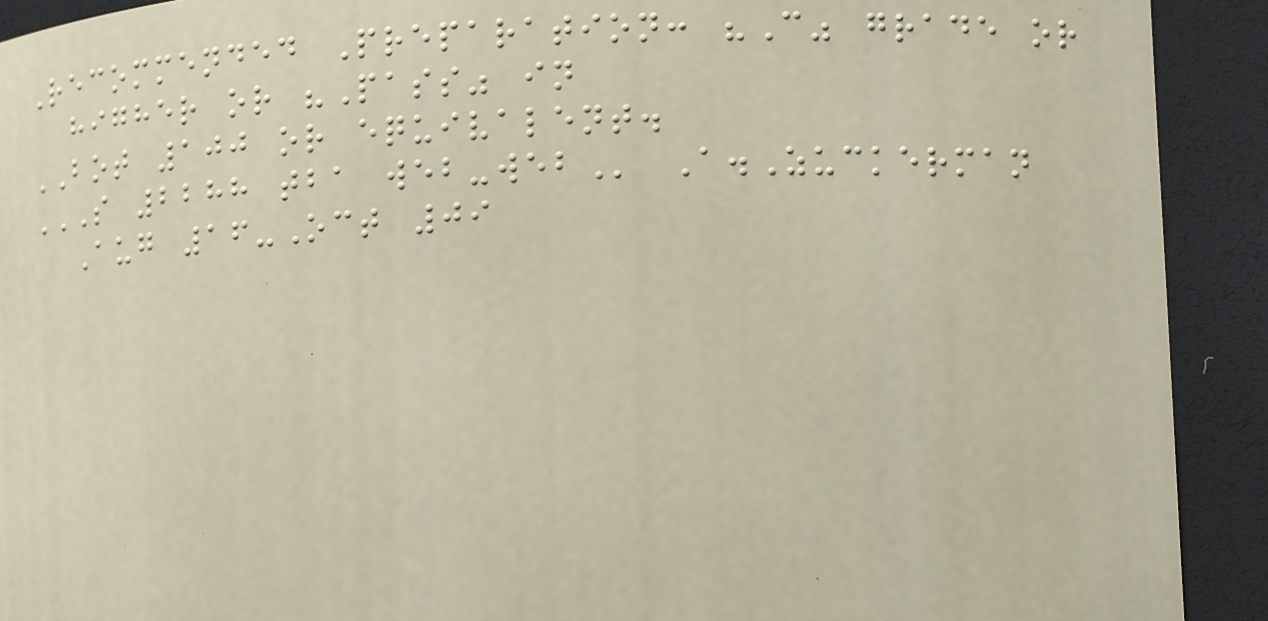Recommended Preparation: "C" grade or
higher or "Pass" in
BOT 100 or equivalent.
S 2288 TBA WEB-WEB A.Zuckerman
Aug 16-Oct 09
